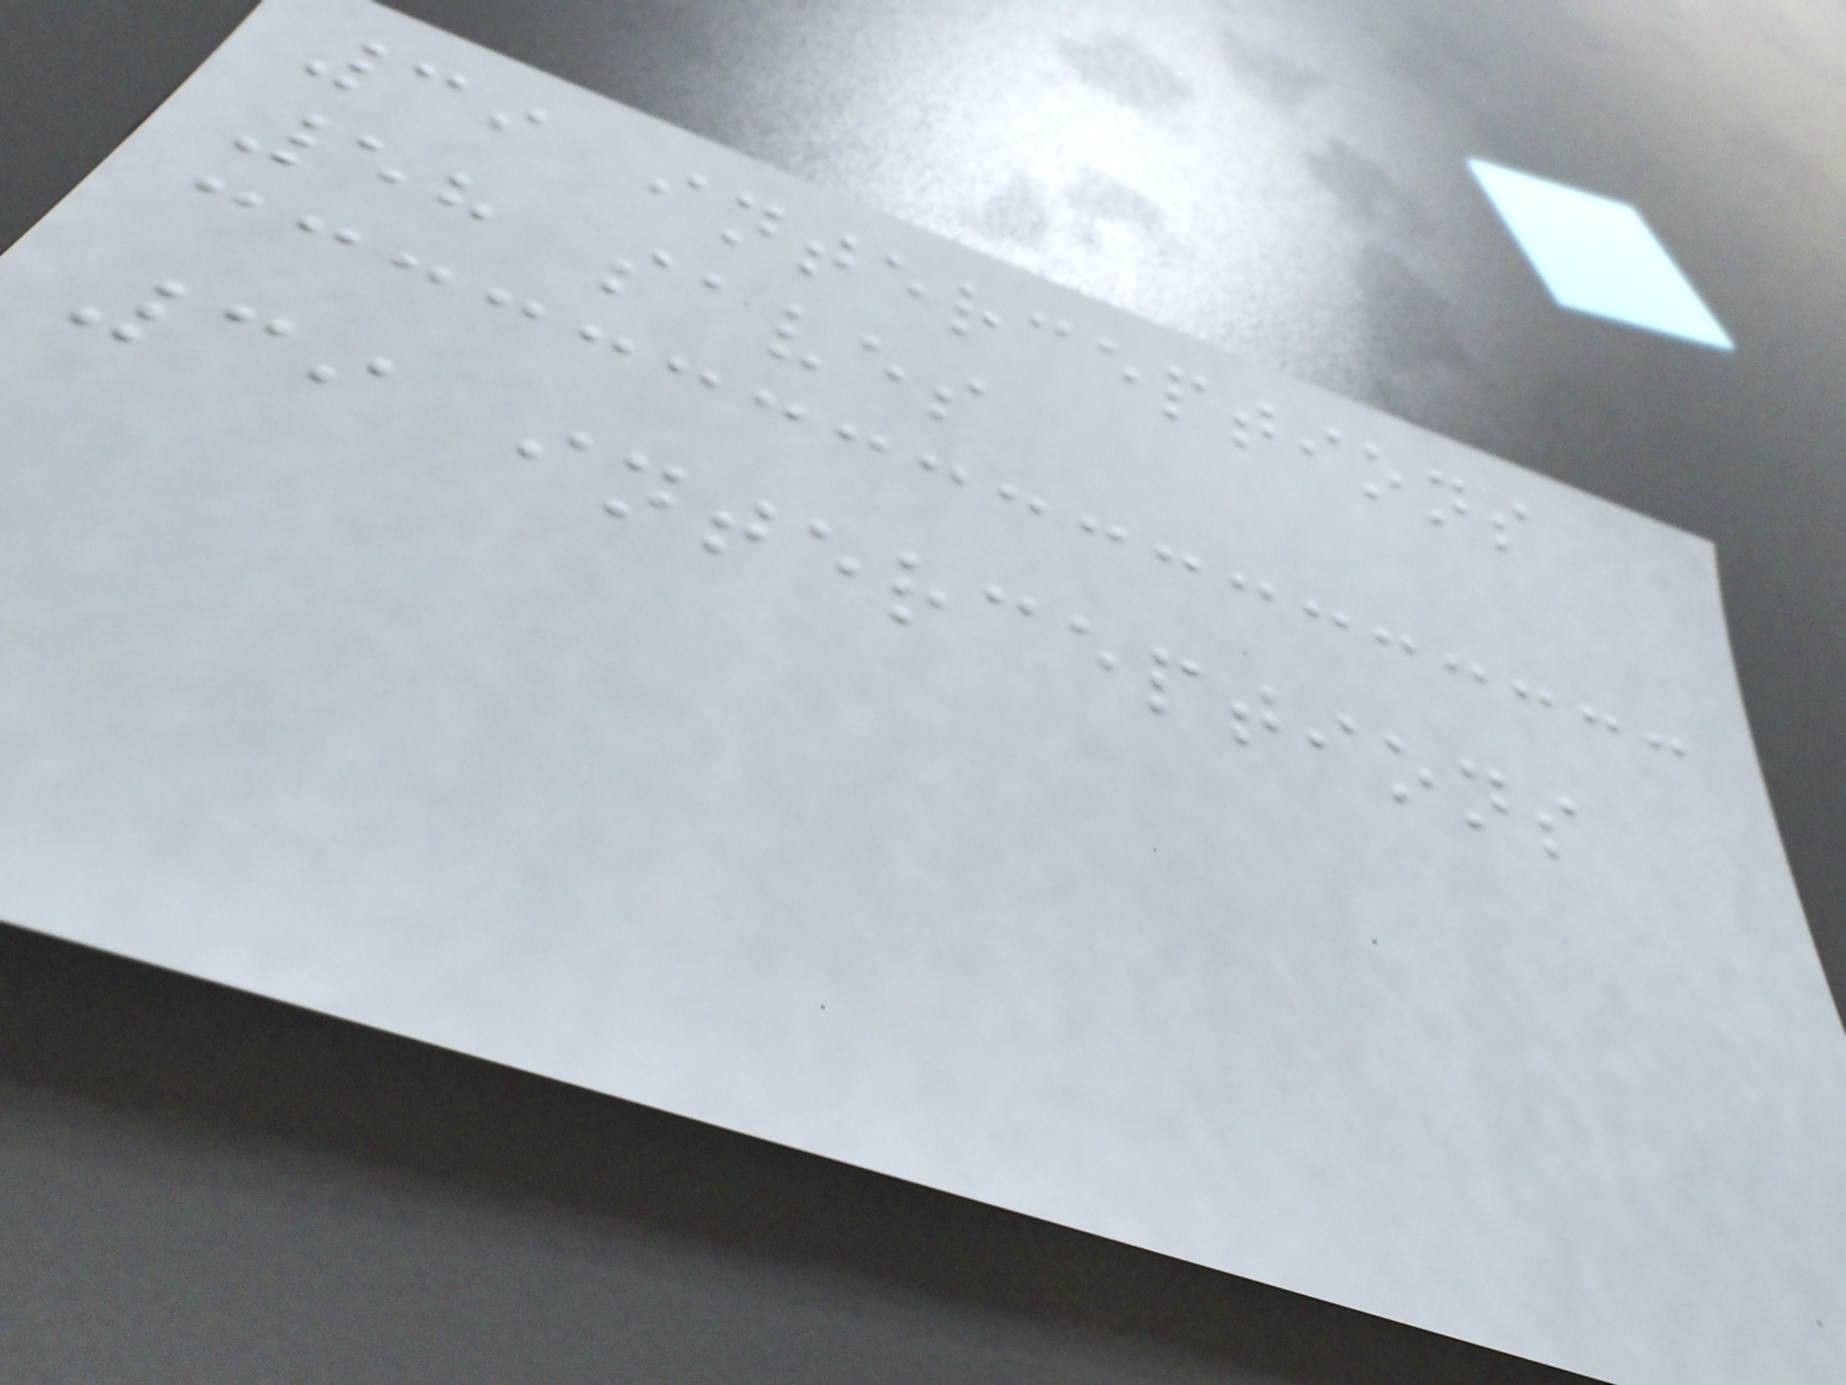39 interceptions
58 saves
39 interceptions
